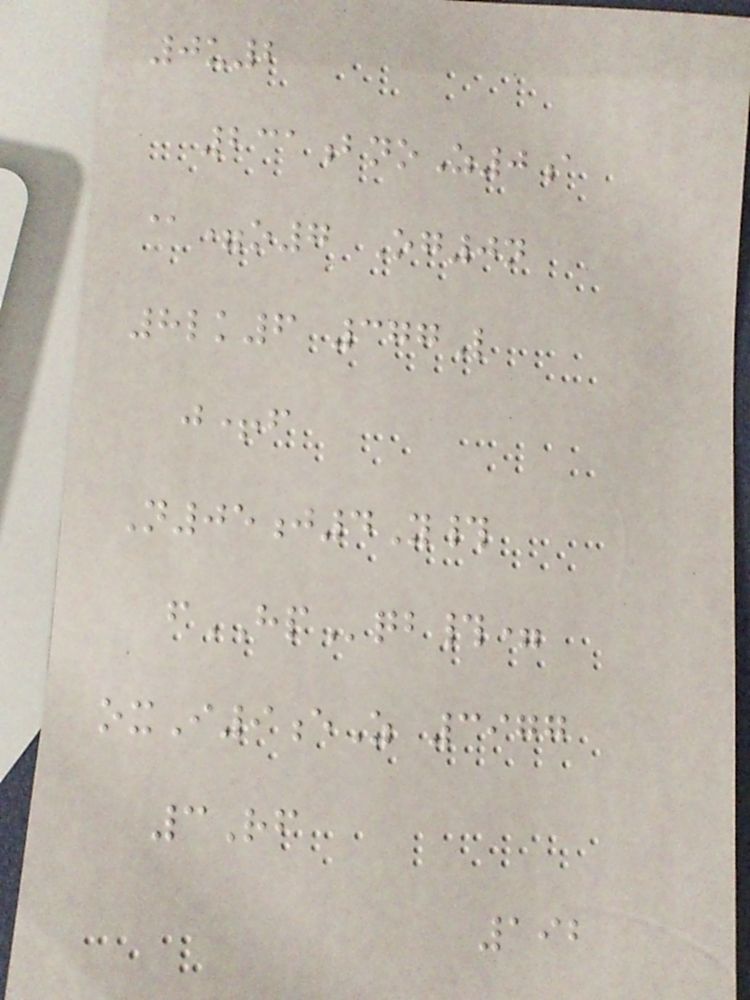0u2
231bnoZ0a
@=o7 Og0n
8lk6 377L
j+f
N05j4Y#
fHPqb#=
oxI9eZ 3977
3Rf
192
